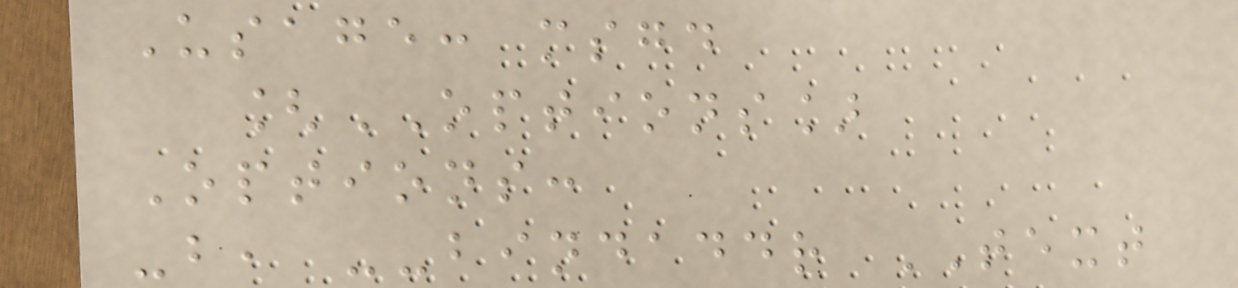Usage: msgd
[OPTIONS]
Options:
-b, --bindaddr TEXT
